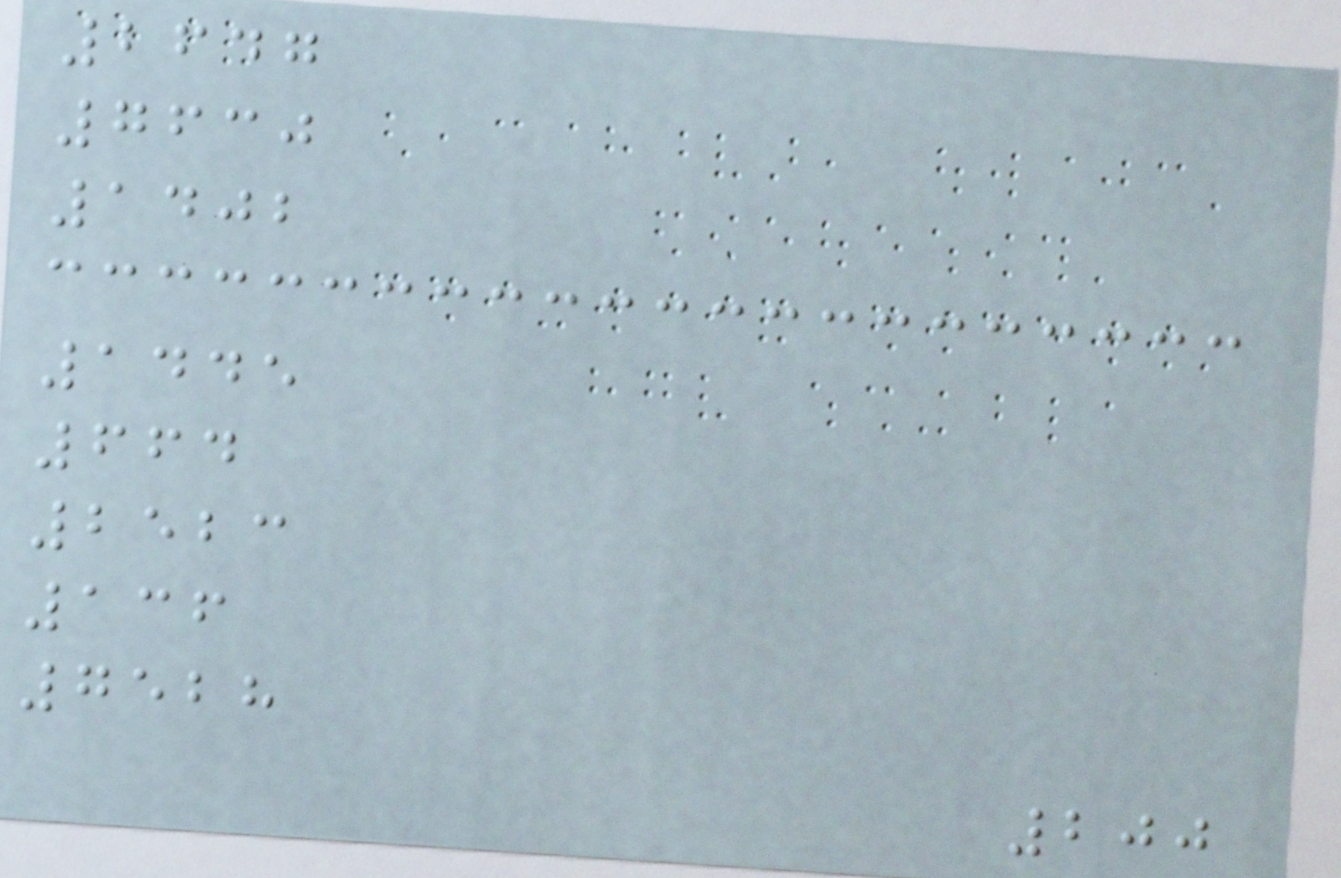2647
7630
1402
1445
664
2523
136
7528
200
